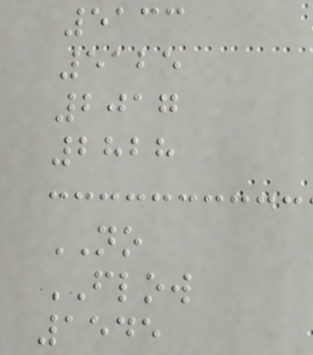5133
5125
2017
2828
NO
FLOW
1545
